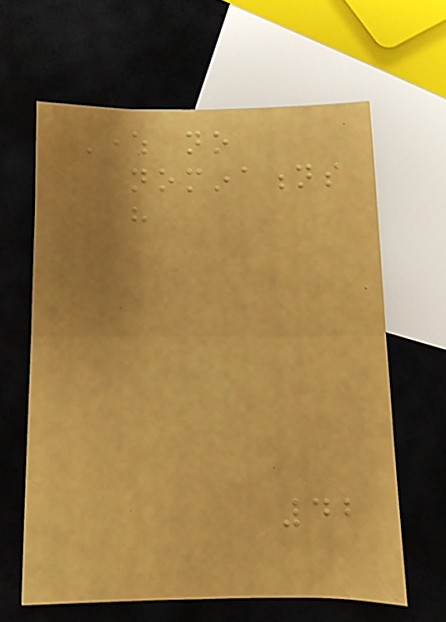Where no
nominations
have
42
